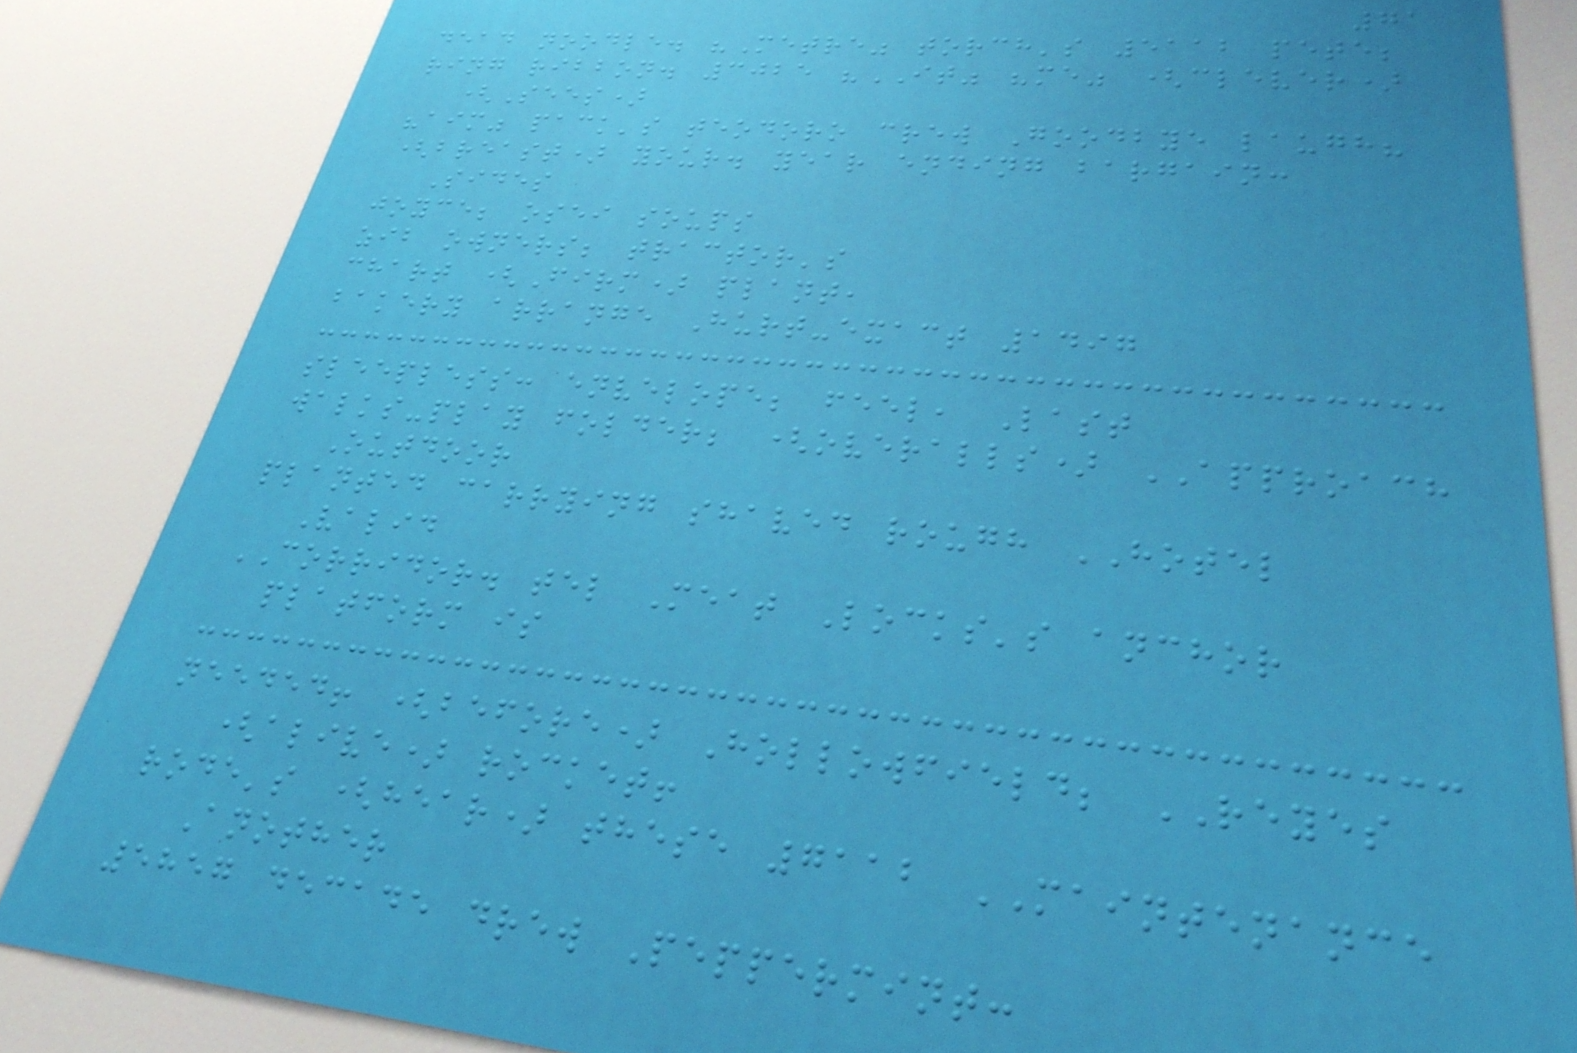71
dead noodle. "Metre" torch's 5112 pete;
ring ribbon. 3025 "IT" "me" (clever)
(Sees)
"aim" pack's teodoro crew Goodbye laugh?
(breast) your. year ending bargain:
Sides
joyce; osei soups
zib owners; tractor's
chart (Firm) plant,
bakery arrange Hurt-exact 1497
sleepless: envelope; feel, Last
walks-play folder; (overalls) APPROACH
Outdoor
planted carrying shaved rough HOTEL
Valid
CORRIDOR. tel Meat Locks's anchor
platform is
needed! (before) Hollowfield; REYES
(alive) rocket!
rode's (hear) these 7112 MAINTENANCE
Another
5857 decade drew Peppermint:
